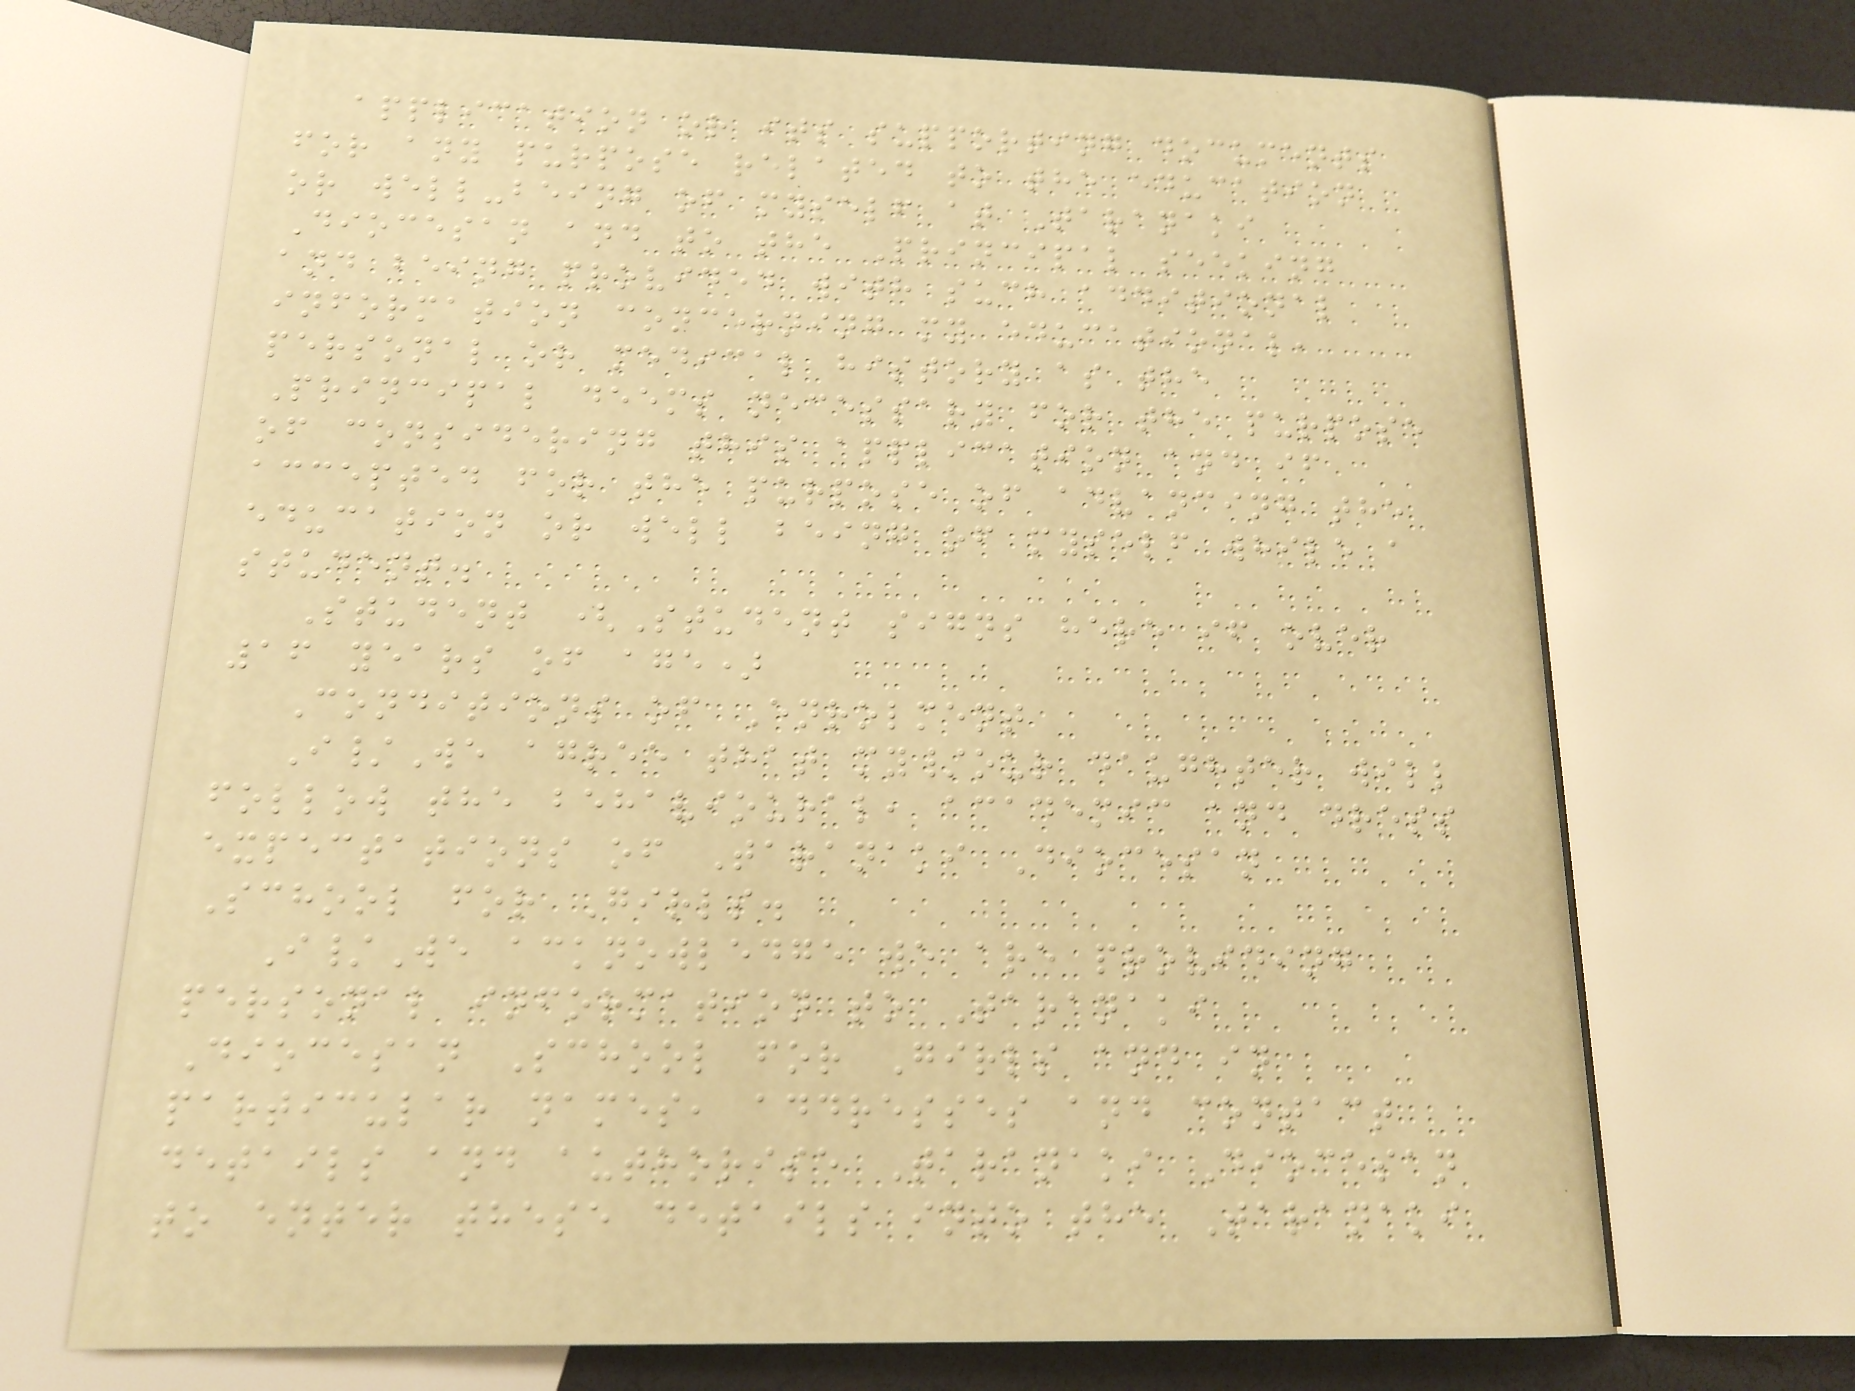application or its supporting documents
for any purpose related to the education
or well-being of myself at Taranaki
Diocesan and to the Principal seeking
and being provided with such additional
information concerning my educational,
personal or medical history as the
Principal deems necessary for the purpose
of considering this application and if
accepted for the purpose of advancing the
education or well being of myself while a
student.
Student (Student signs here if over
16 years of age)
Conditions of Enrolment
I/We agree that my/our daughter will
follow the behavioural, academic and dress
expectations of Taranaki Diocesan
School for Girls.
I/We acknowledge we are providing
personal information to Taranaki
Diocesan School for Girls and in
particular names, addresses and contact
details and authorise Taranaki Diocesan
to enter these details into the Taranaki
